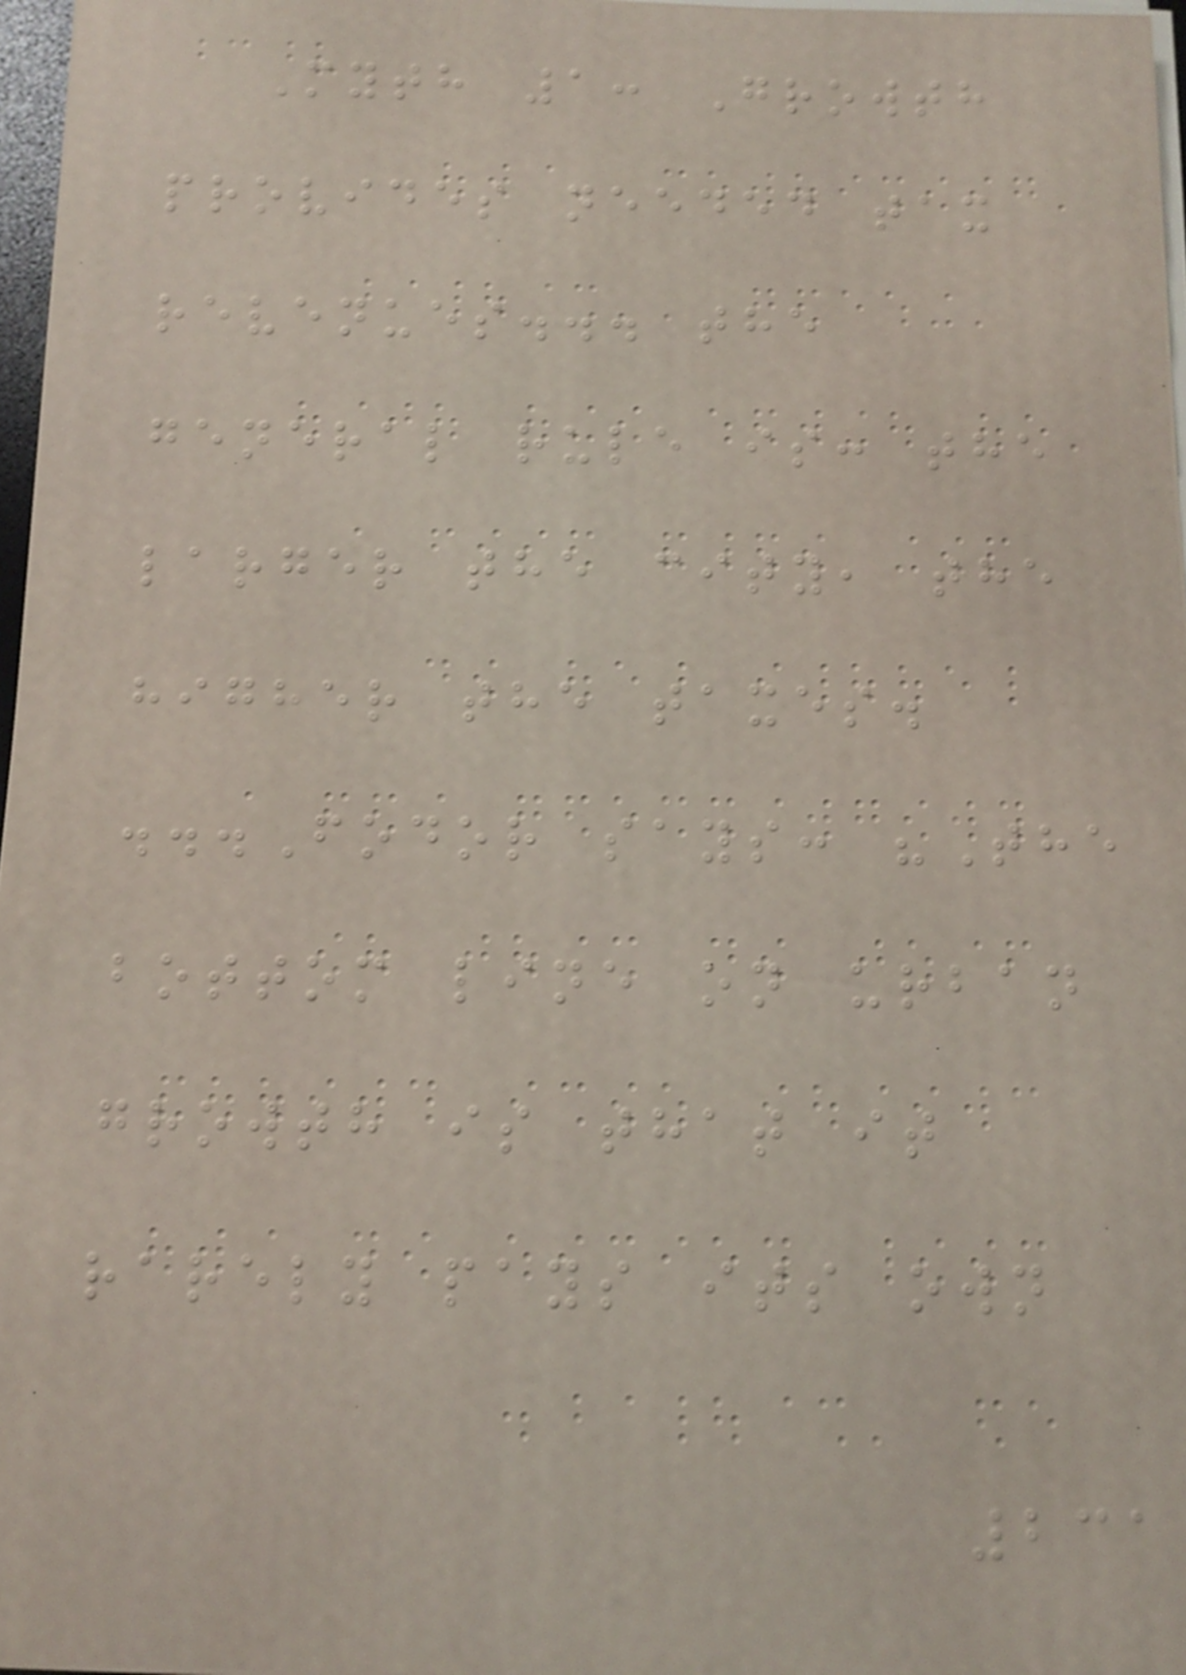Myth 1: Growth
provides needed tax
revenues... the
general rule is: the
larger the city, the
higher the taxes.
...Fodor says: "The
bottom line on urban
growth is that it
rarely pays its own
231
